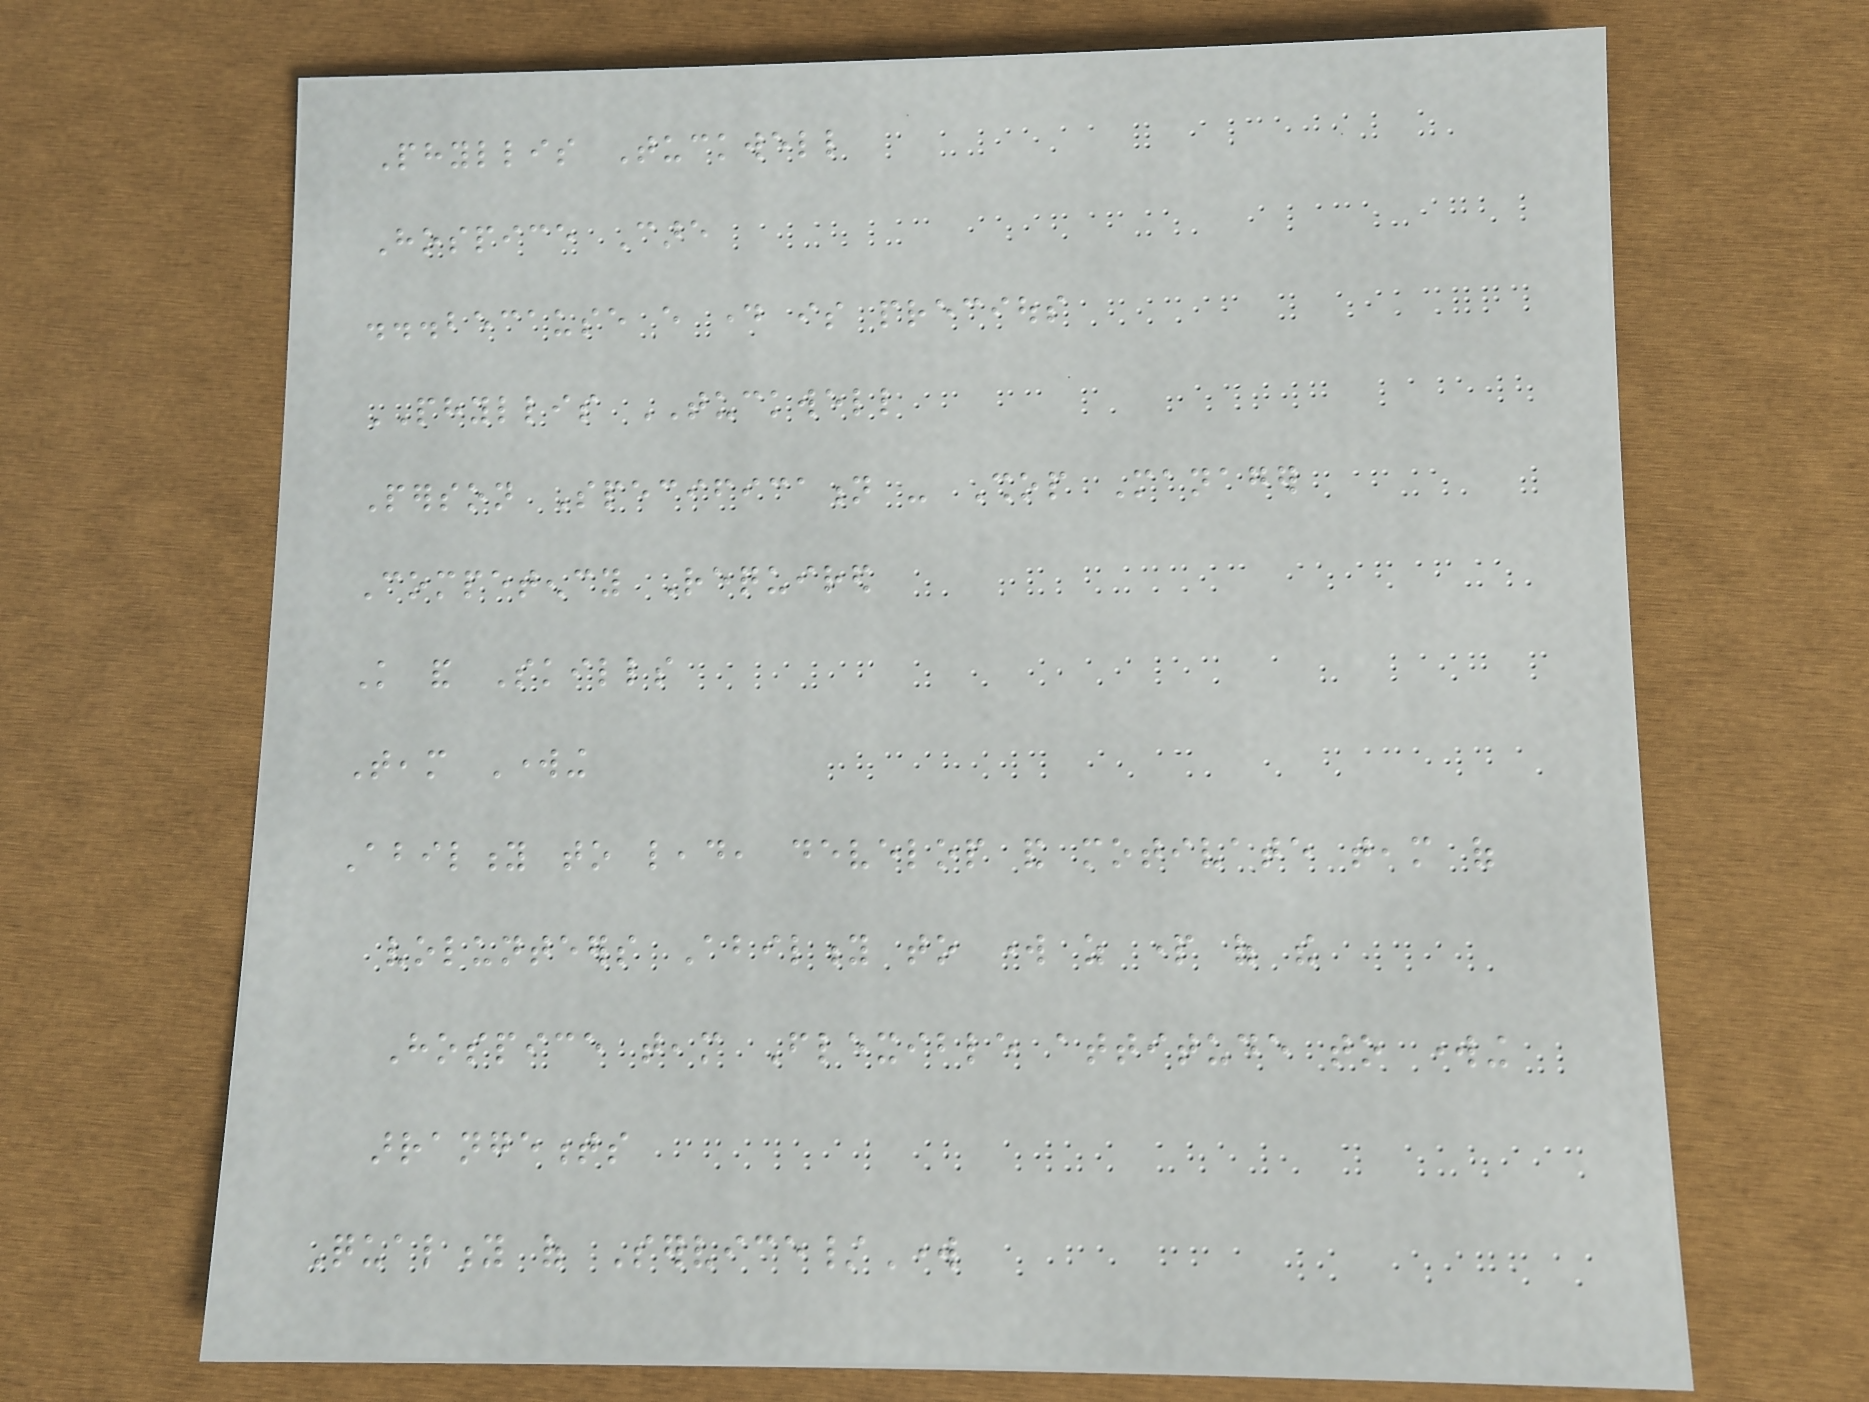Phyllis Tuckwell
Hospice Care
...because every day is precious
PHYLLIS TUCKWELL
Person Specification - Shop Manager
Competency Required
Knowledge and Skills
Team Working
Ability to lead, develop and motivate team of
volunteers Ability to work as part of the
Hospice team Flexible attitude to working
arrangements
Quality of Service/Work
